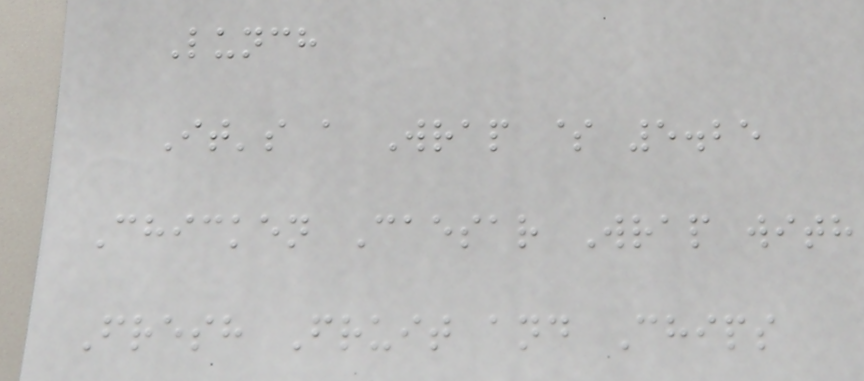Lunch
It's a Wrap $ 5.25
Chicken Caesar Wrap with
Fresh Fruit and Chips
